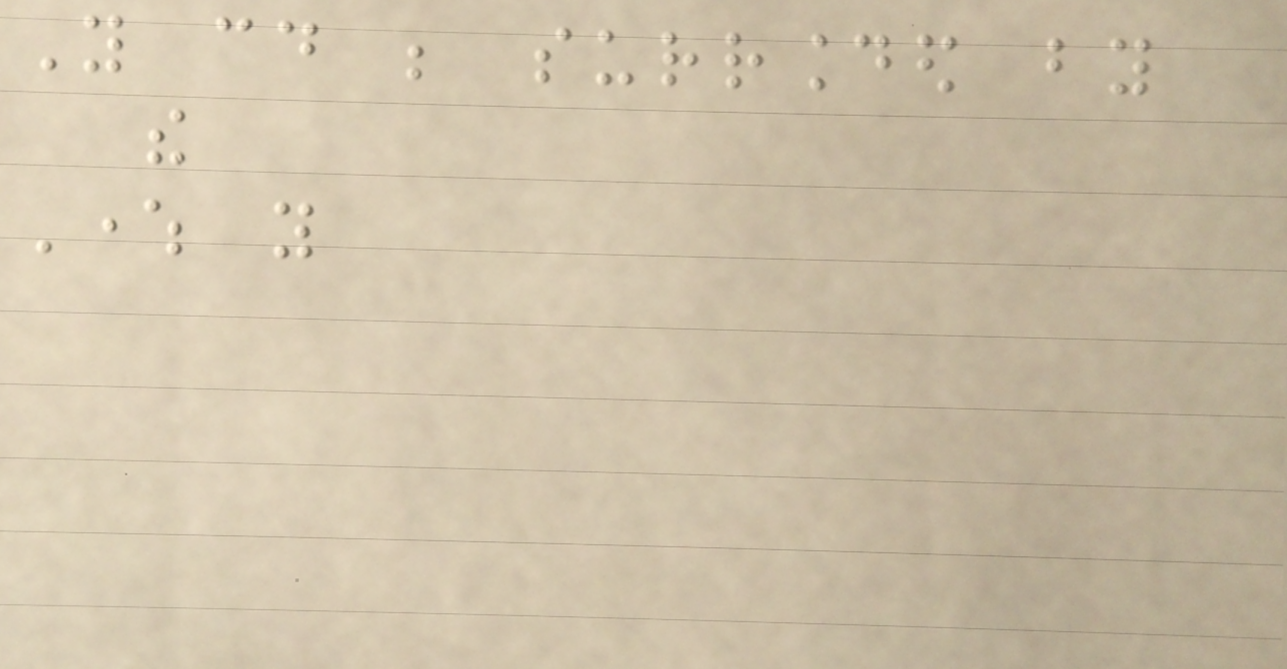You could be surrounded by
the
Where you
